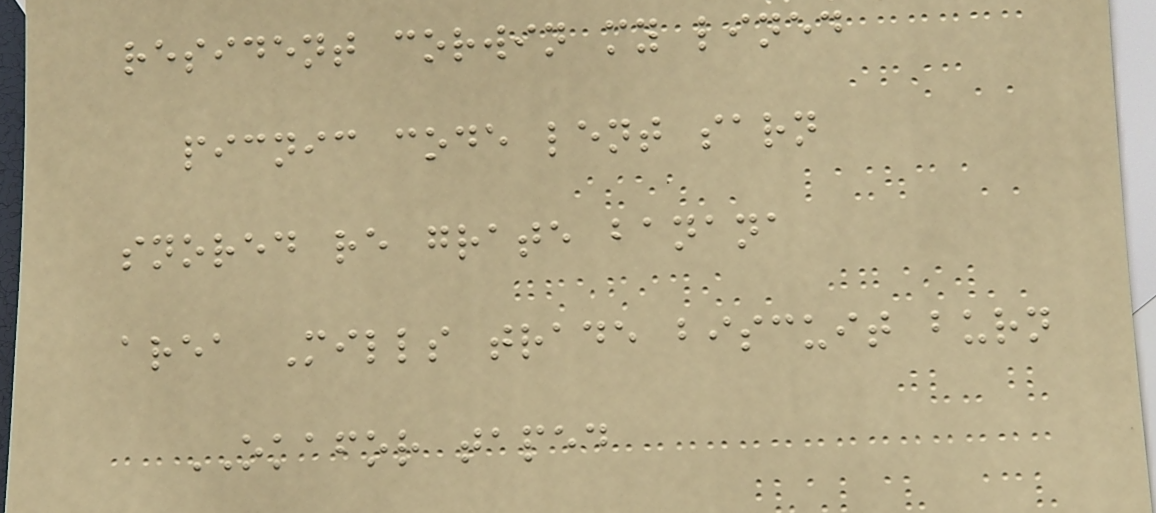resident corwin my lined
picnic code lent sarn
snored re grate banana
area Mills trade biscuit burn
OKAFOR taped
